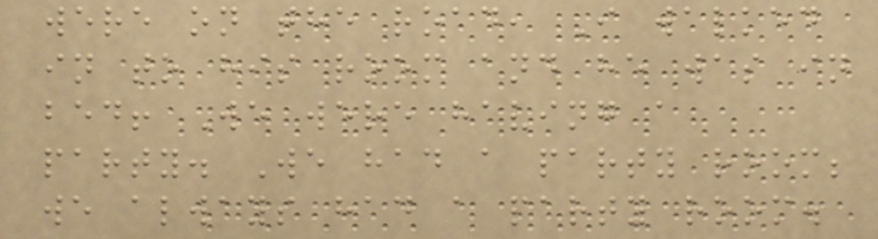were on the road, I walked
in to his room and he was in
bed! We were having a
party. We had a party room;
we always had a party room.
